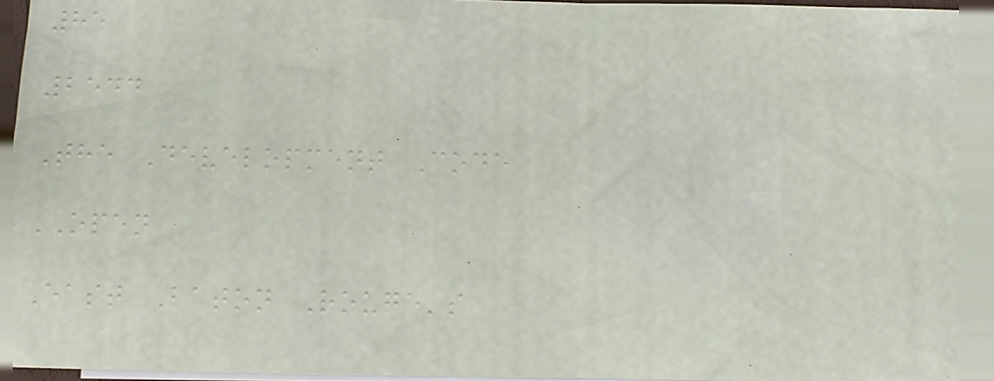85
2544
The Development Code
OPEN
East Baton Rouge's
